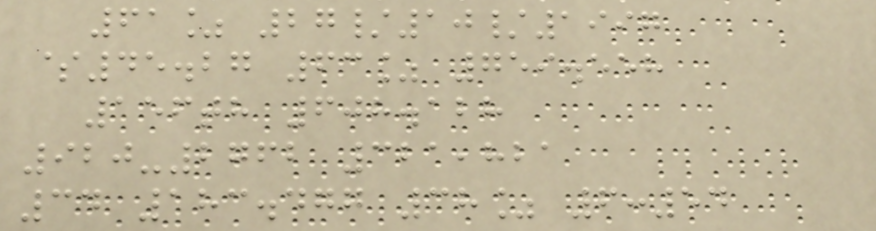61% 27/10/1997
$45.27 63% 759.558
156th 608.128
920-2762 321,821
34 183.477 38% 6:54
